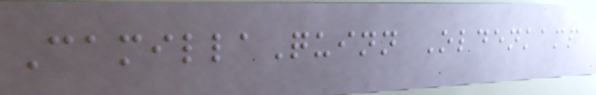CamillaQuinn Oldenkamp
